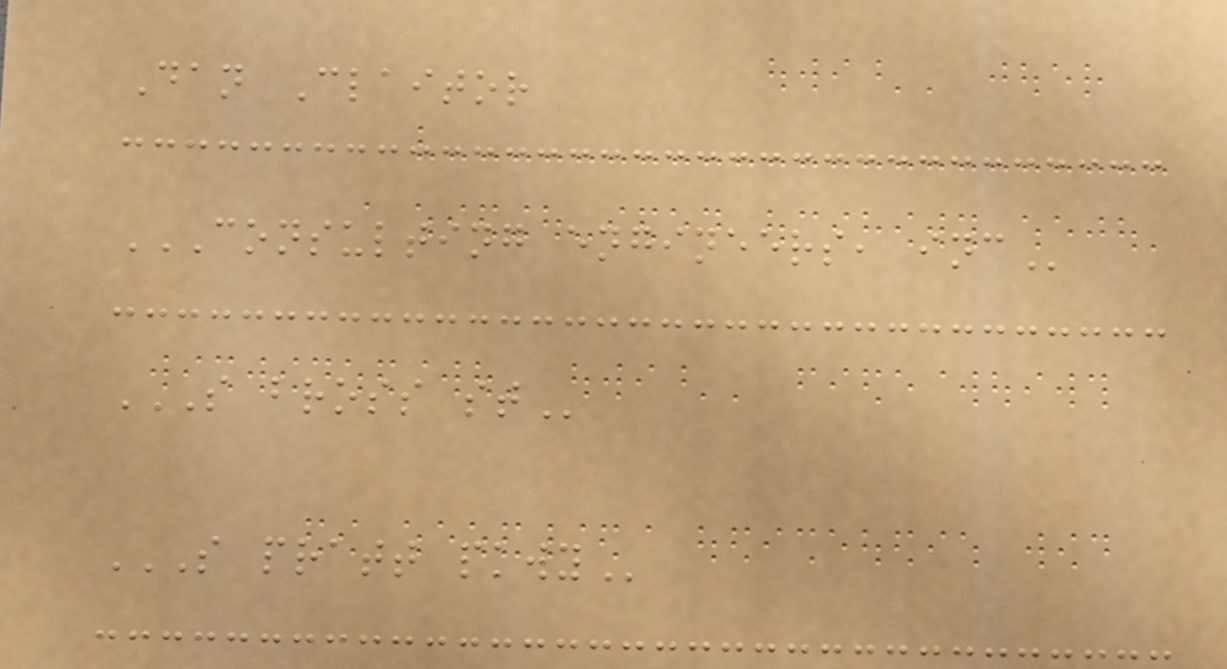Dan Claitor
CONSULTING ENGINEERS, INC
S BROSS ST
S PRATT PKWY
